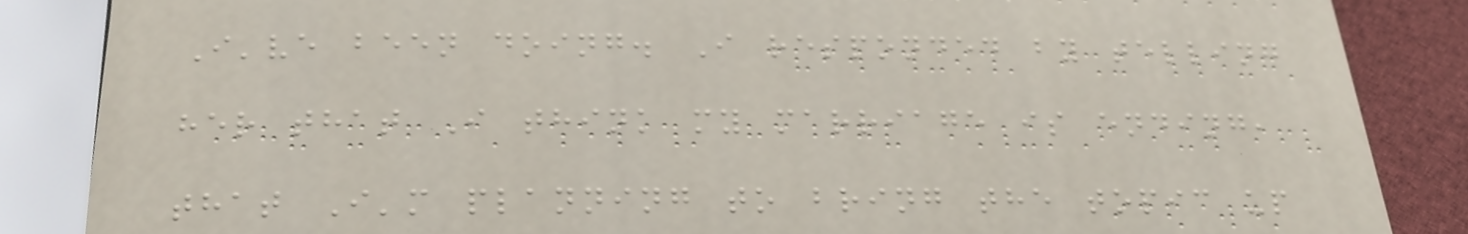I've been doing. I responded by telling
her that I think my marriage is ending,
that I'm planning to bring the topic up
